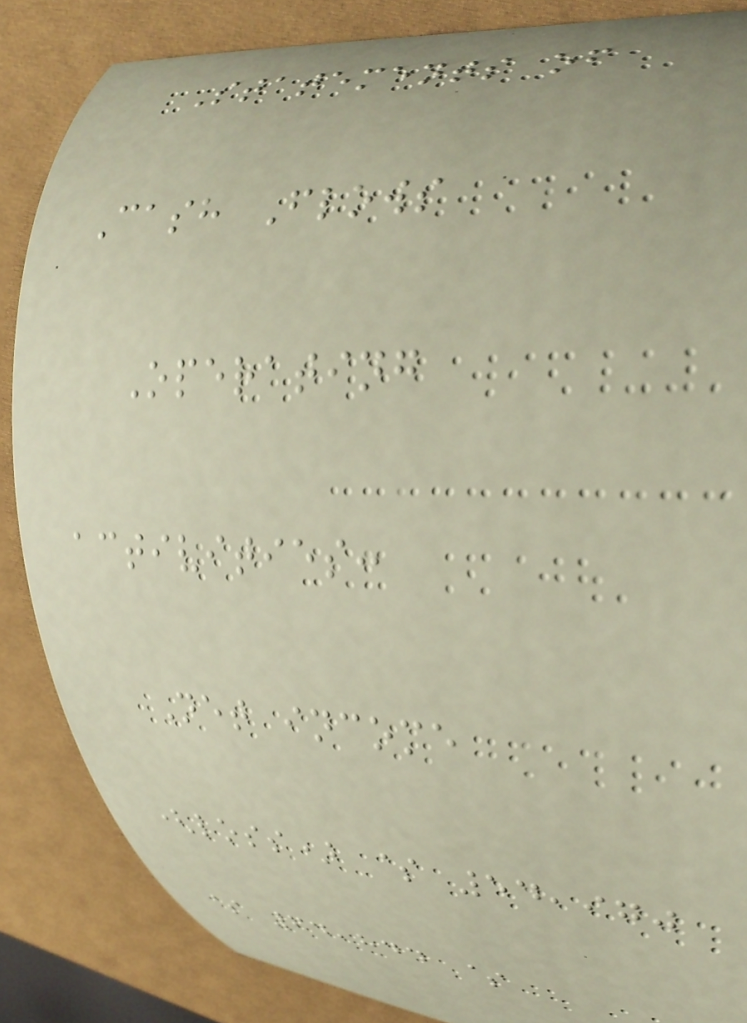Statements of
Cash Flows
Operating
activities:
Net income
(loss) $ 54,970
$ 64,844 $
